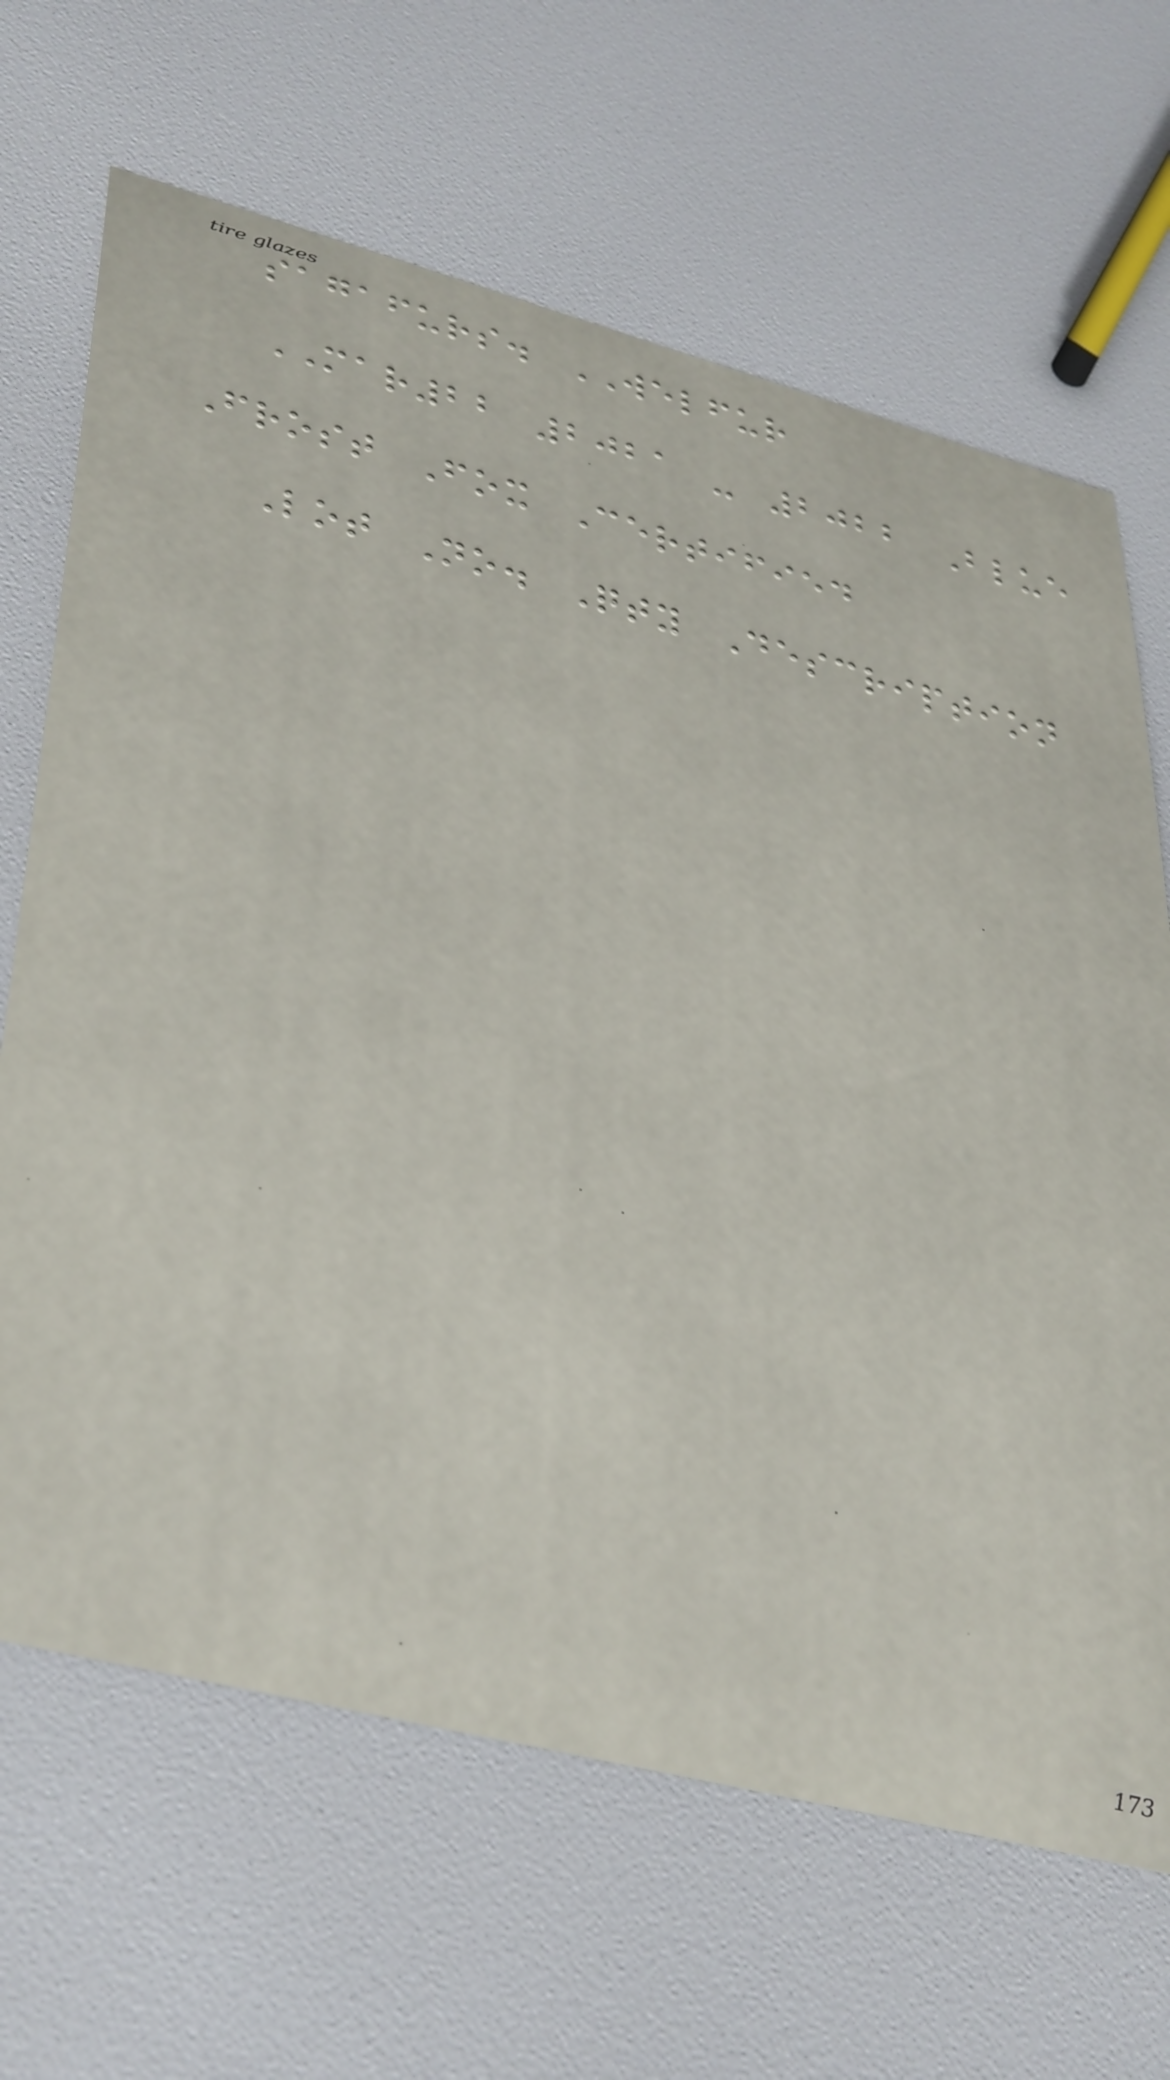sagafurs. WELFUR
MAR22 2021 - 2022 Blue
Frost Fox Certified
Lot No. Qty Description
